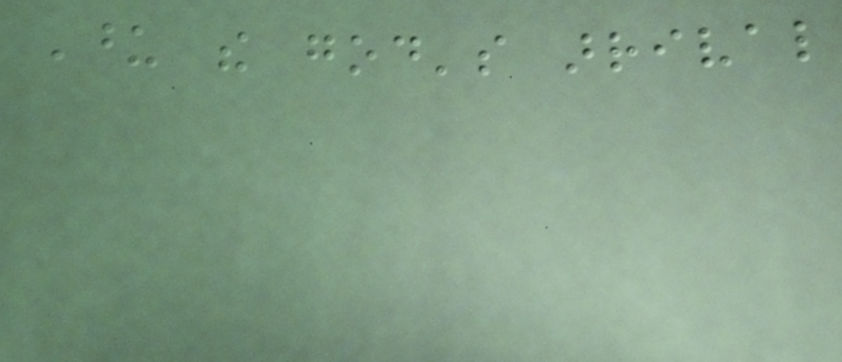Upon the god's arrival
